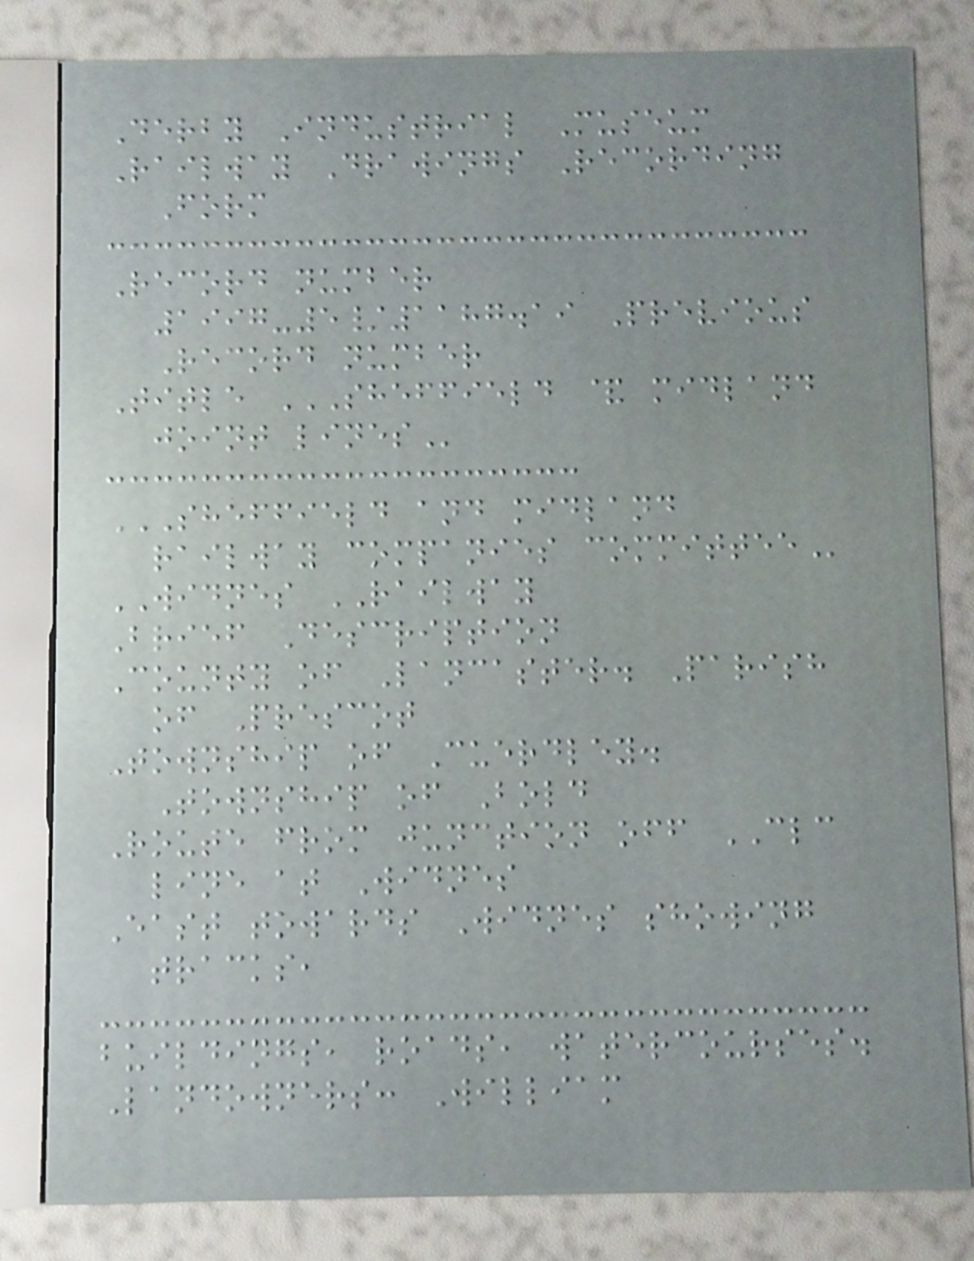Derby Industrial Museum
Railway Drawings Recording
Form
Record number
1997-5/1187.19 Previous
Record number
Title SHEFFIELD & MIDLAND
JOINT LINES
SHEFFIELD AND MIDLAND
RAILWAY COMPANIES COMMITTEE
WIDNES RAILWAY
Brief Description
County of Lancaster. Parish
of Prescot
Township of Cuerdley.
Township of Bold
Route from junction off CLC
line at Widnes
East towards Widnes showing
tracks,
buildings, roads, watercourses.
Landowners: William
